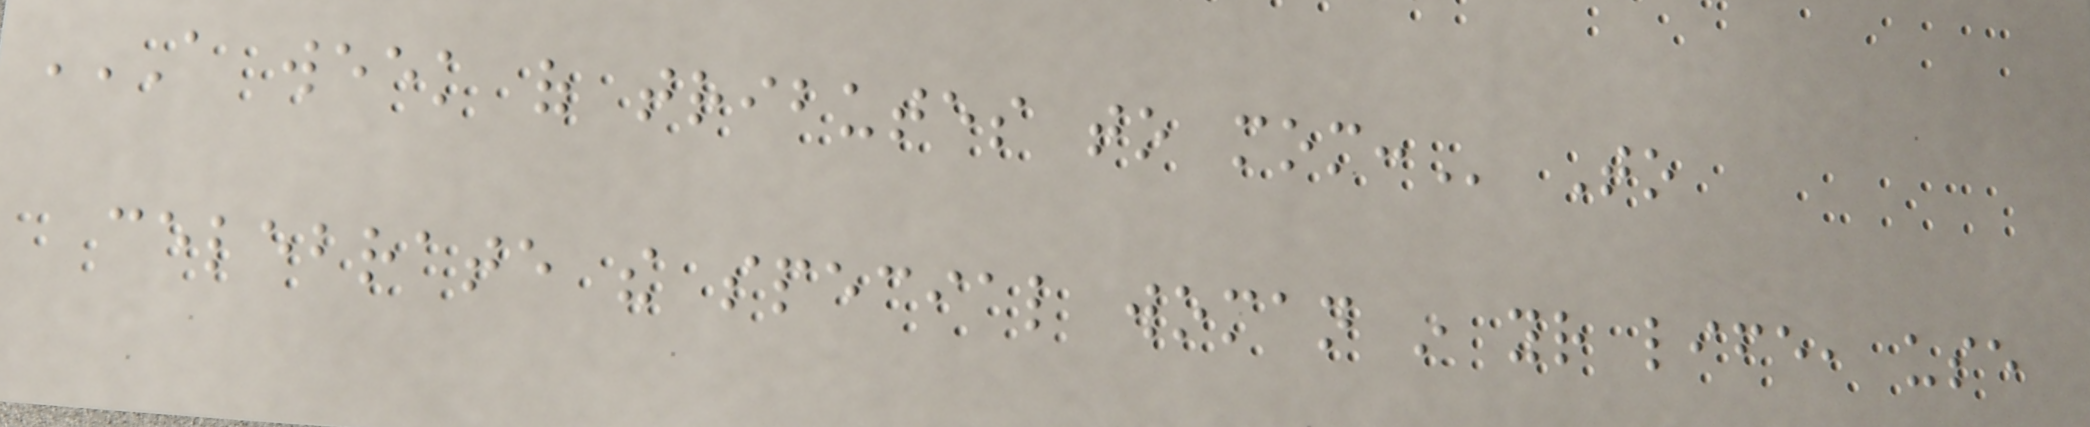A WEEK OF TRIBUTES TO MOM: To
celebrate the special woman in your life, use
